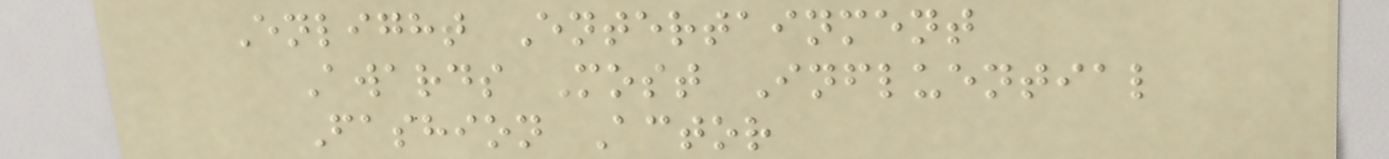Enlight Entertainment
Awards Most Influential
Fashion Actor
